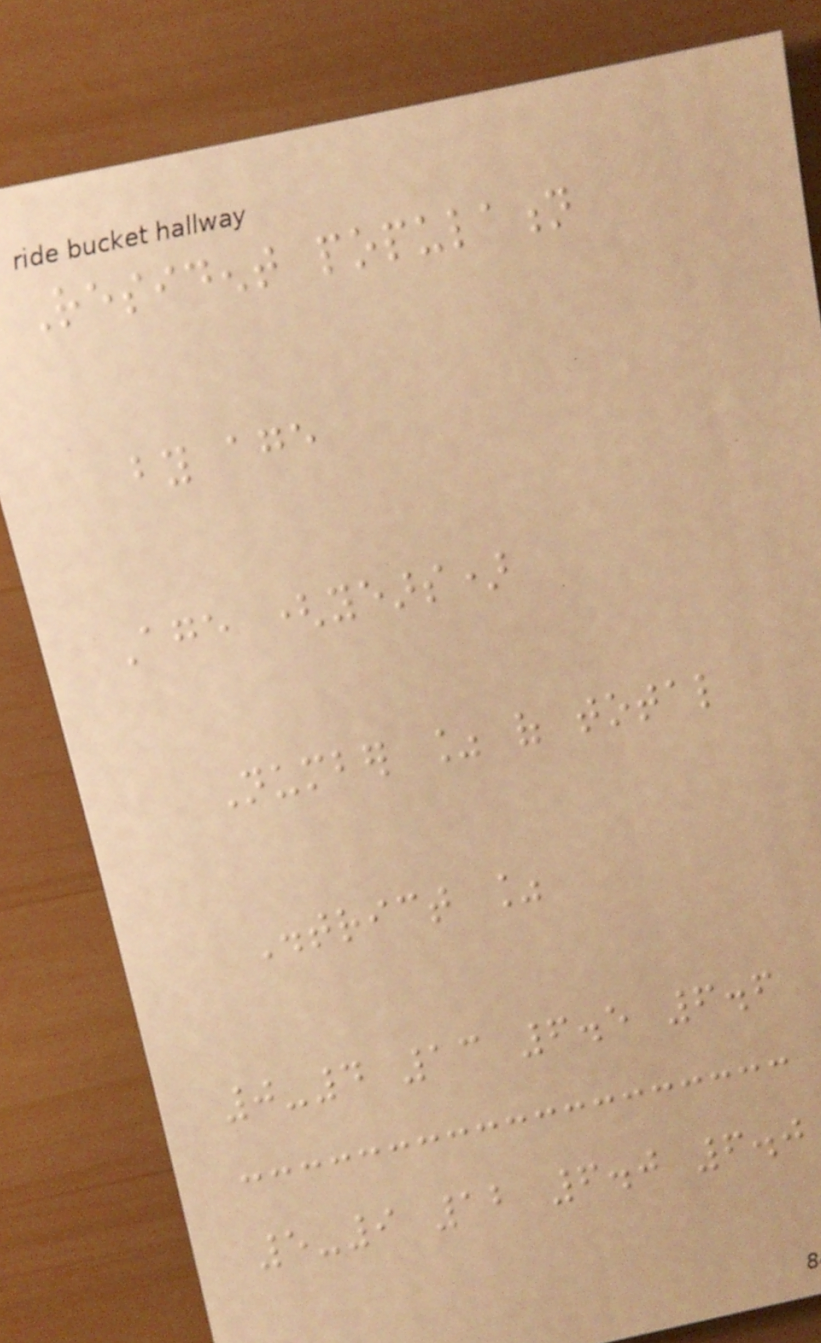Resident population
by age
Age (years)
Number % of total
District %
0-4 13 6.5 6.6
5-9 12 6.0 6.0
